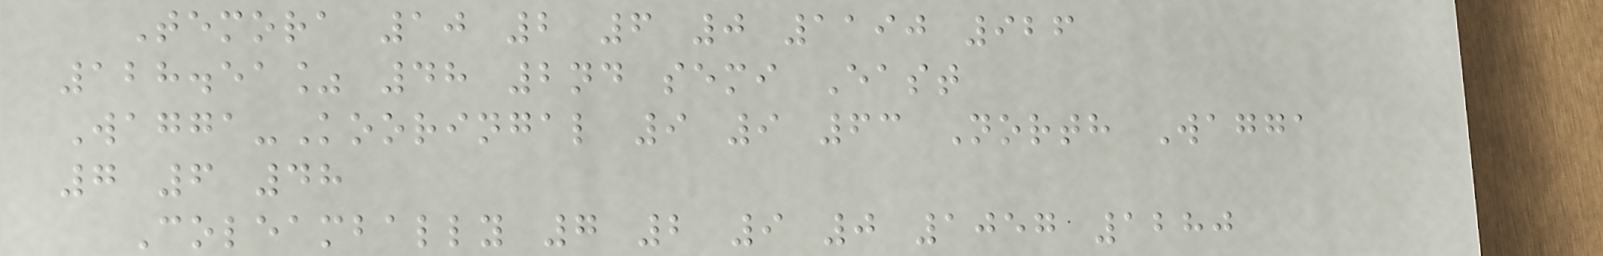Temora 10 2 6 0 1190 926
128.51% 48 2nd semi East
Wagga-Kooringal 9 9 63 North Wagga
7 6 48
Coleambally 7 2 9 0 1057 1280
